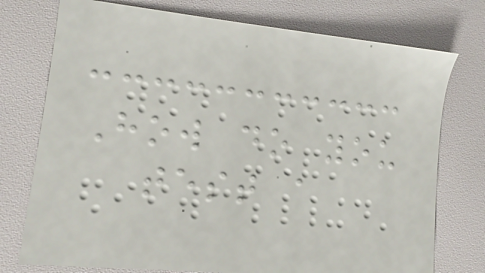How do you
test a
